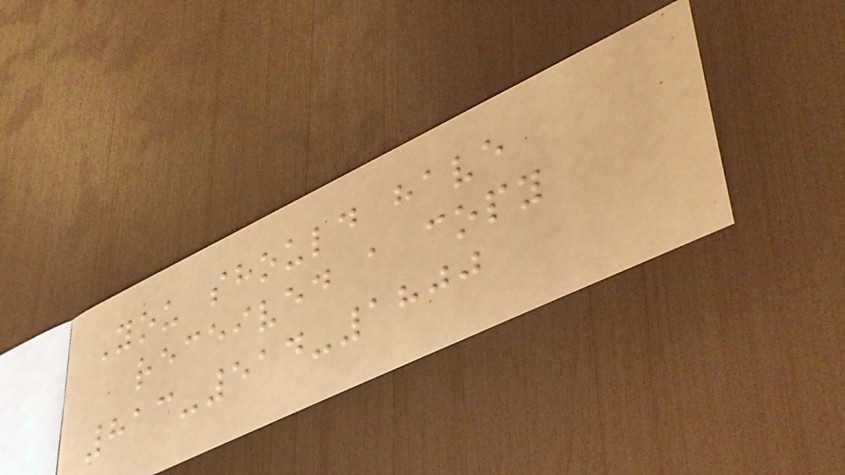You should have
received a copy
813-514-1800
